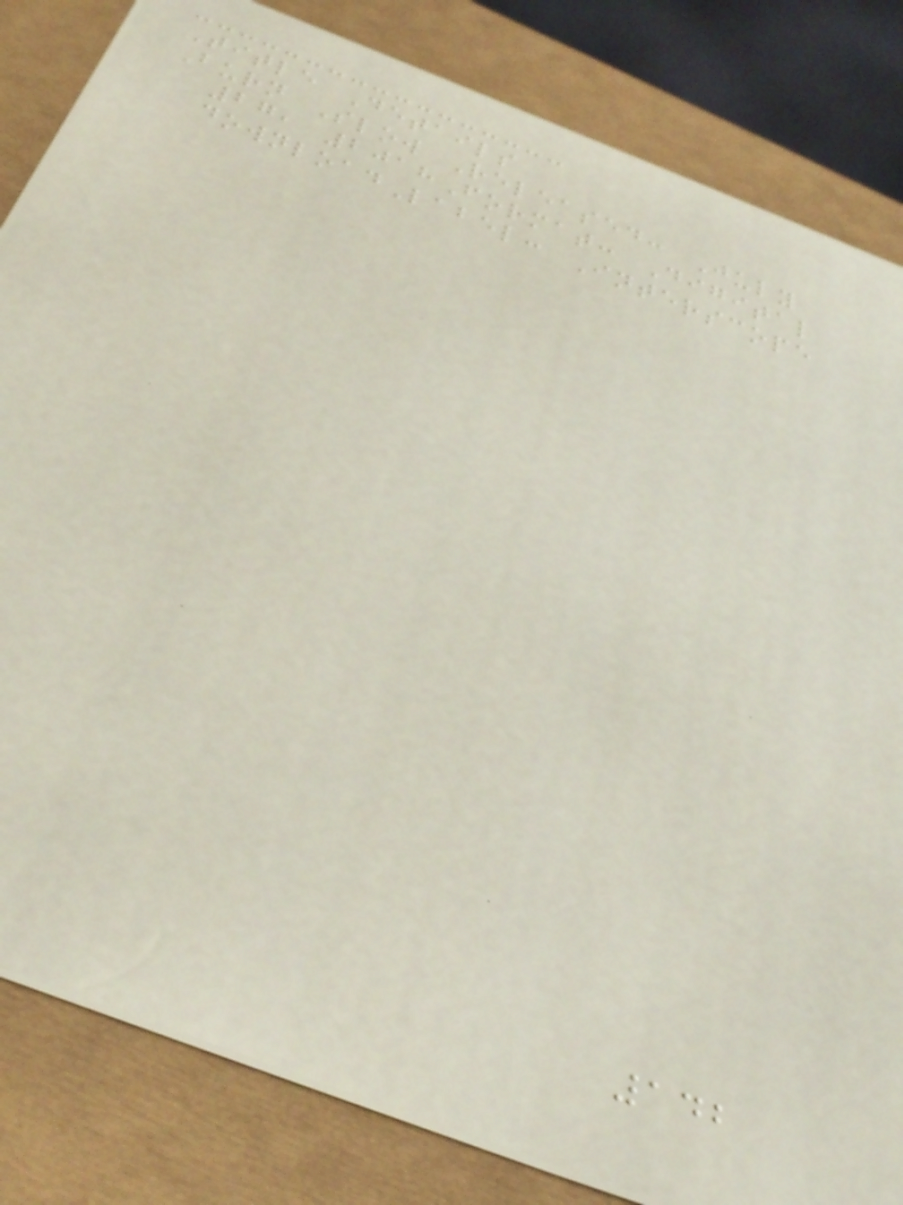Title Details
Burn Slow Released: July
27, 2018Format: Digital
downloadLabel: Interscope
142
